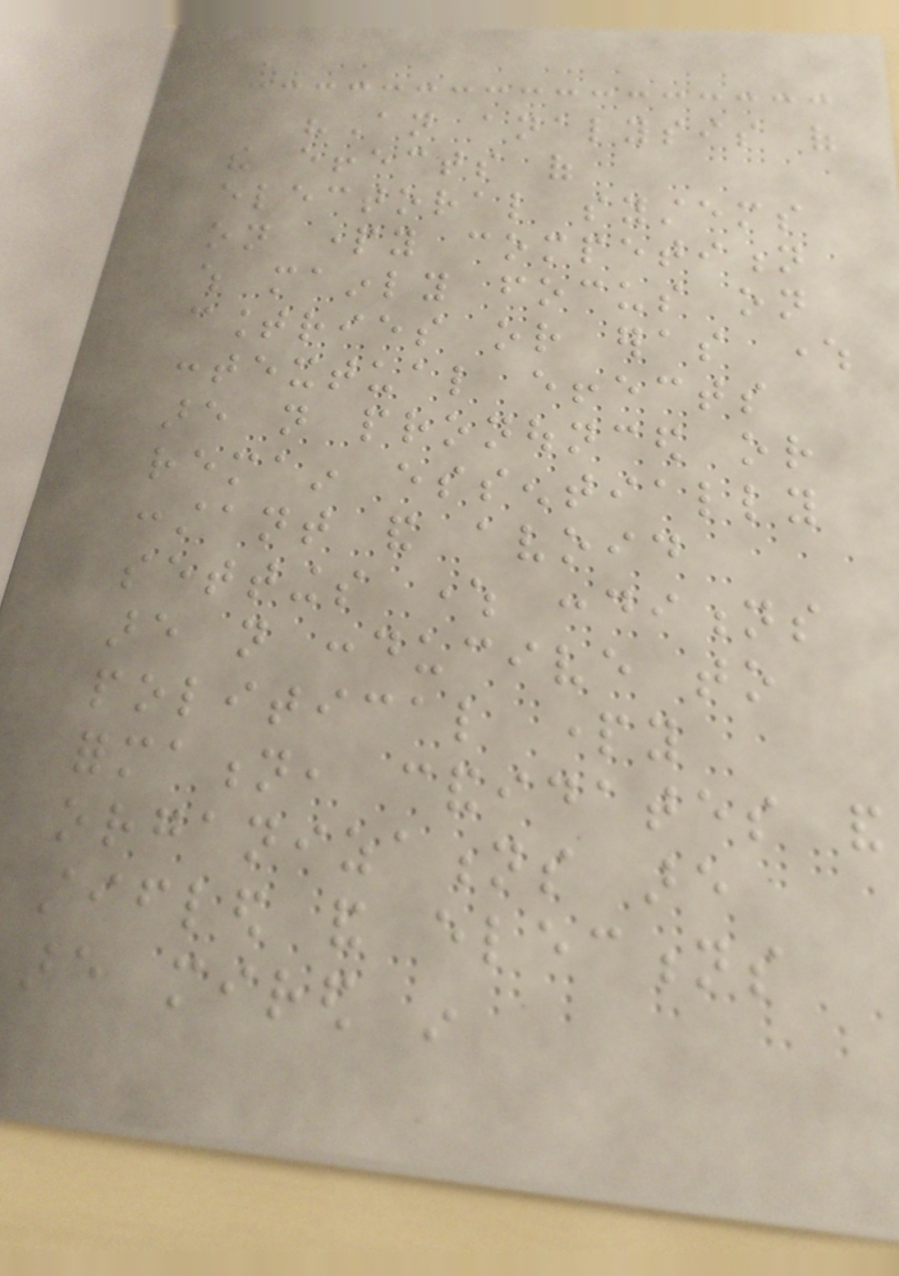"An analysis of
the effects of
electoral systems
on party competition
which mainly focus on
countries or eras where
contextual effects
are not pronounced or
remain essentially
constant and avoid
settings where conditions
are not conducive to
political party
formation, candidates and
organizations are
stifled and elections
are mired in
